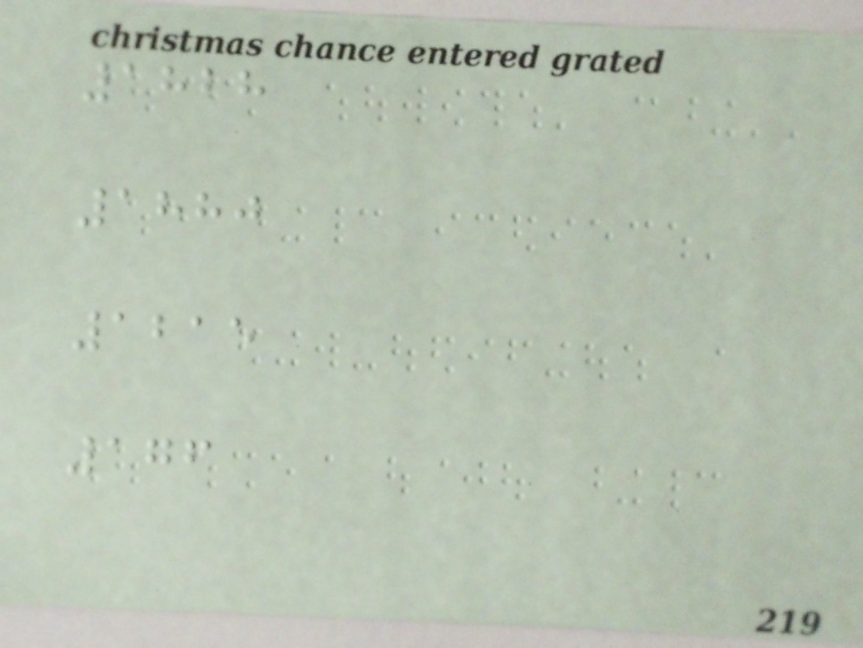1828
1880
1215
176
